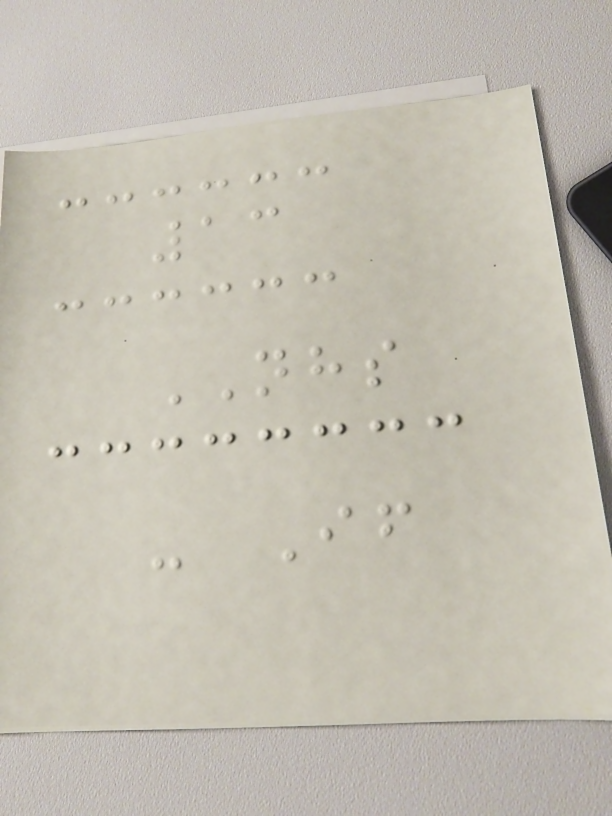13
NHS
- If
